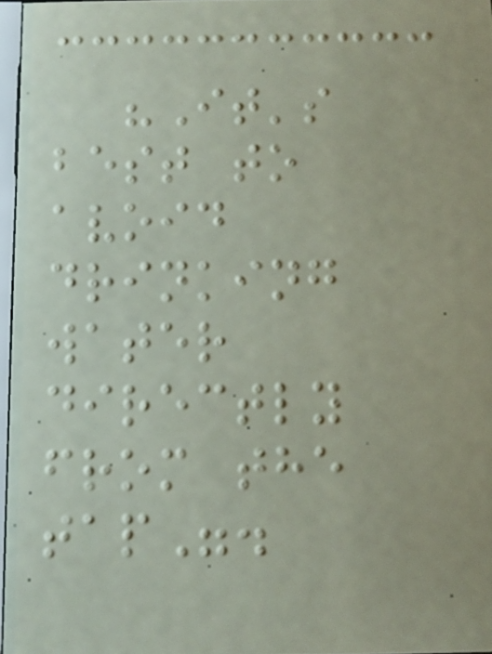"It's
best to
avoid
drinking
water
directly
from the
tap".
